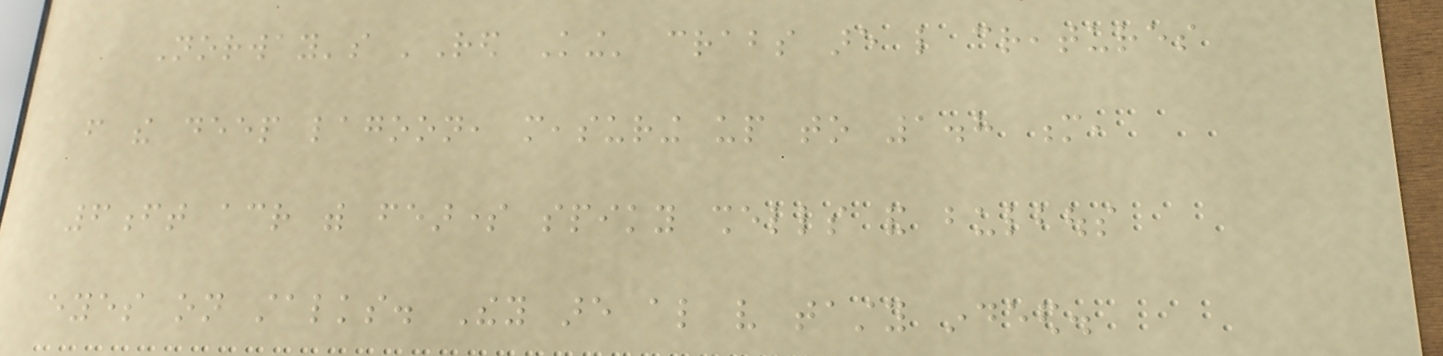Norway's 'Red King' crabs are like creatures
from the deep lagoon, measuring up to 1.8 m,
6ft across with fearsome spiky shells and bulbous
eyes on stalks. They are also very tasty indeed.
